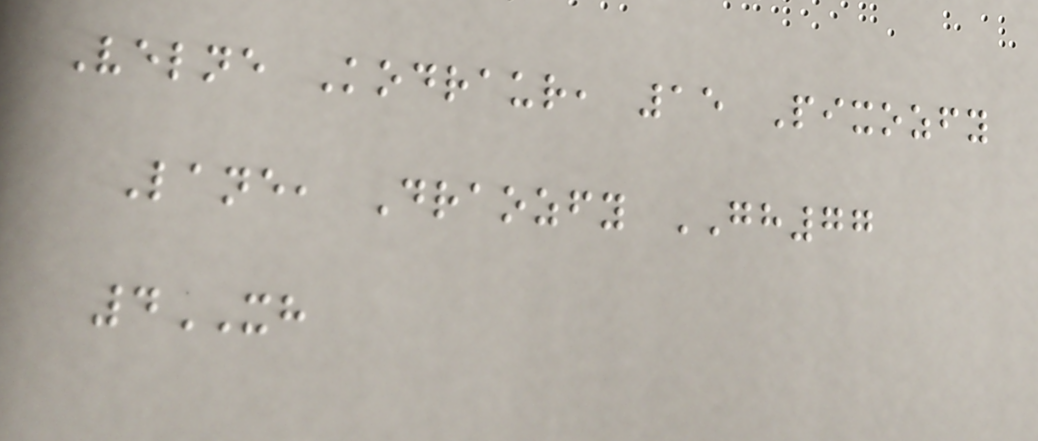Velne Kodraur, 15 Pixozfy
Lane, Draozfy GH77
4XH
